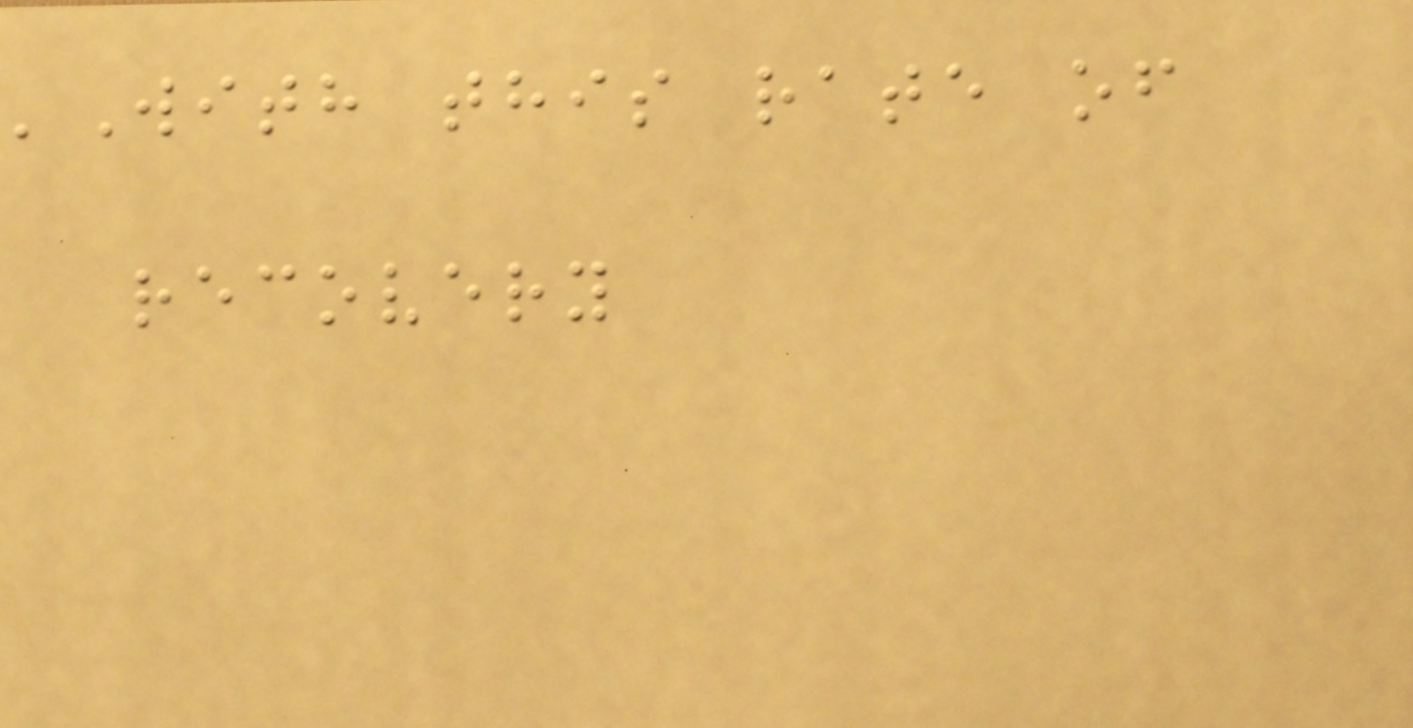'With this rate of
recovery
